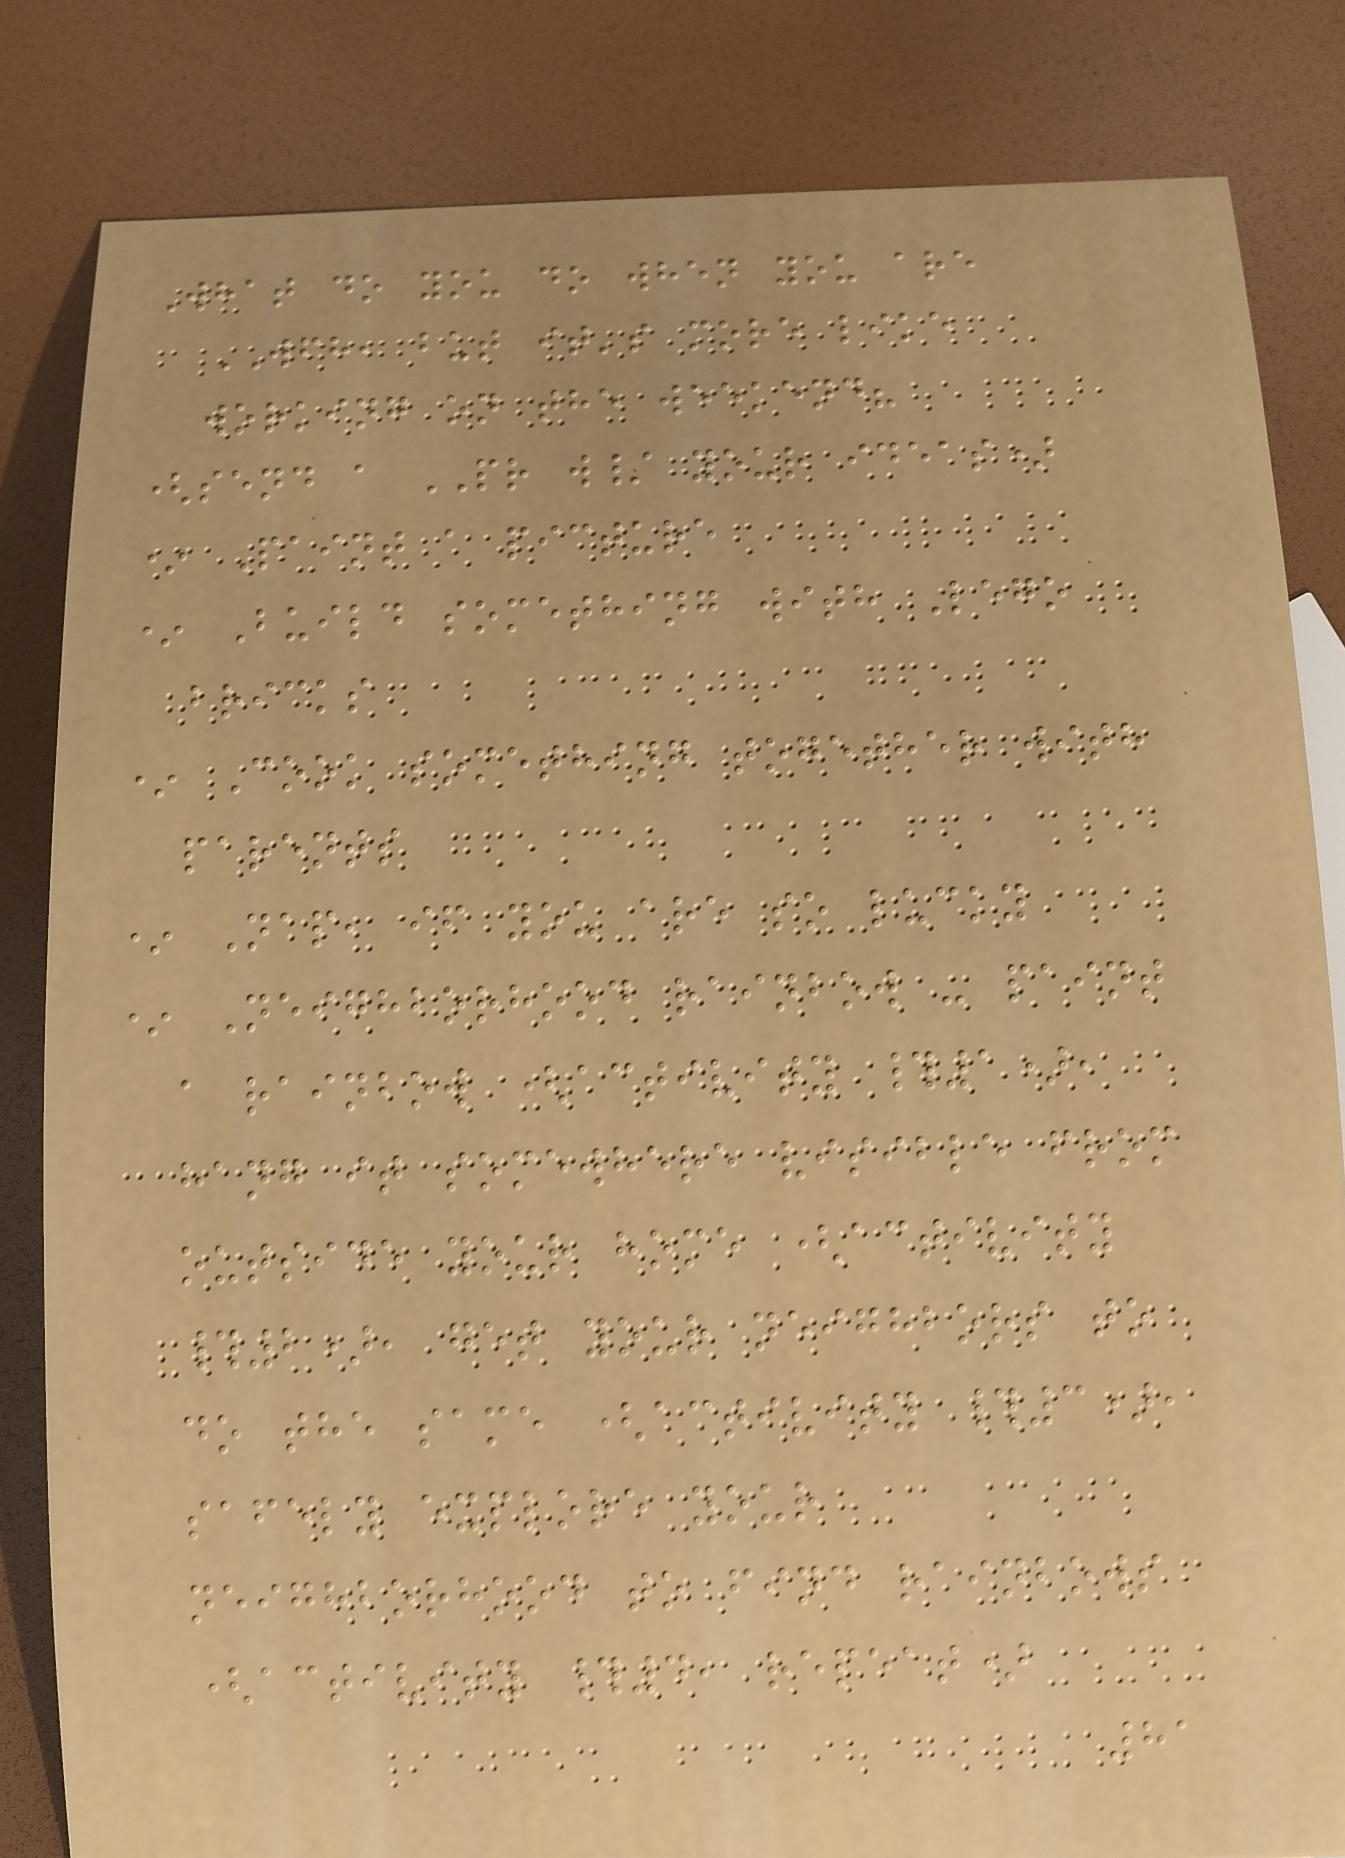What do you do when you are
WFH, but it's more like
working on the weekend?
(send a PR w/ your ideas)
* Paint a picture
* Build something with Lego
bricks
* Cook something together with
parents
* Nap, if you are so lucky
* Neighborhood rainbow - paint
a rainbow (activity #1),
hang it somewhere visible from
outside your home (activity
#2), get your neighbors to
do the same (activity #3),
safely explore your
neighborhood to find rainbows
(activity #4, repeat)
81
